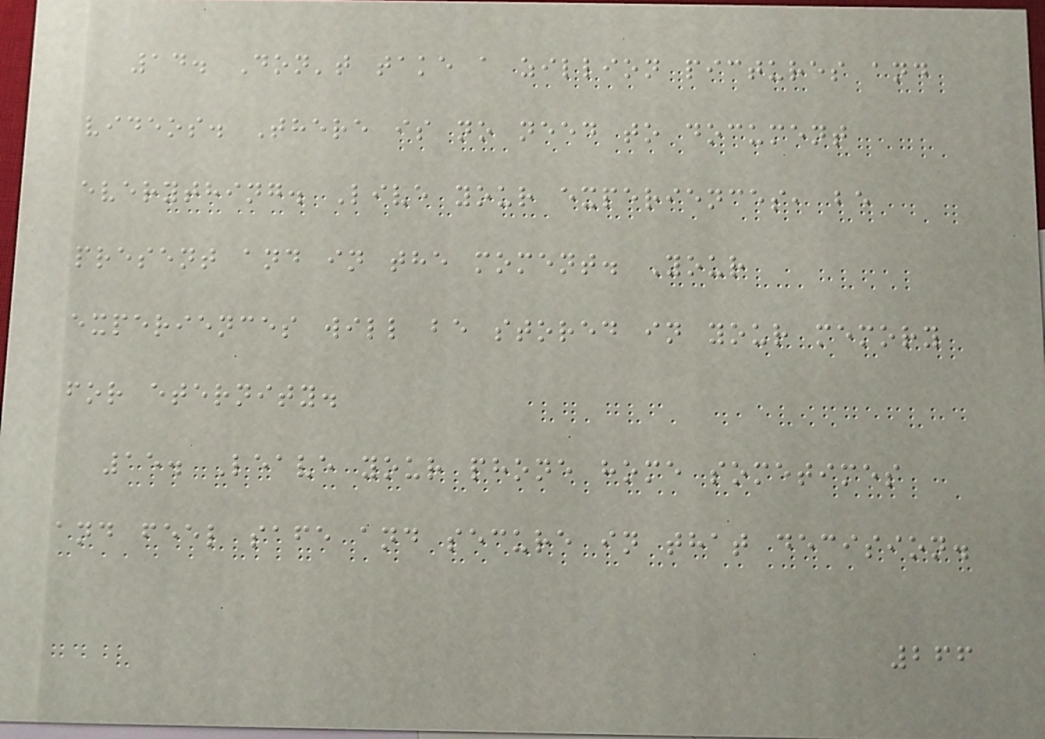14. Don't take a zillion pictures and
videos. There is no need to document
everything. Live your experiences, be
present and in the moment. Your
experiences will be stored in your memory
for eternity.
15. Leave your phone home sometimes
and feel safe and secure in that decision.
266
